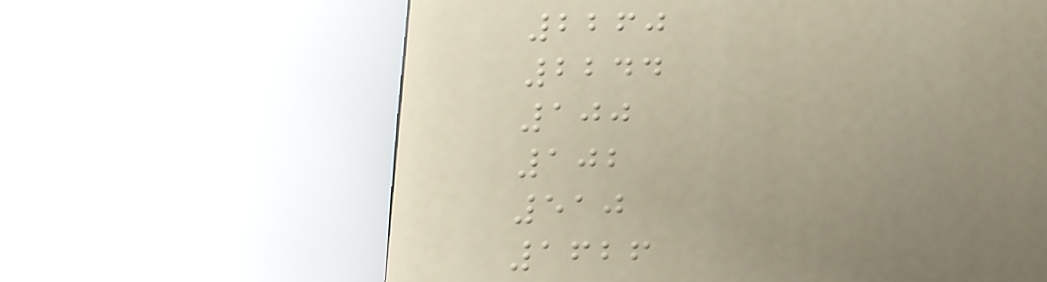2260
2244
100
102
510
1626
